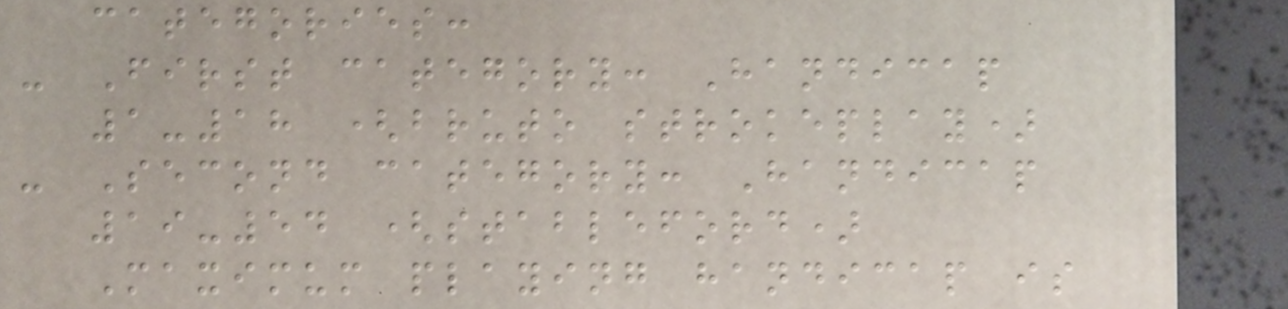categories:
- First category: Handicap
1-18 (bruto strokeplay)
- Second category: Handicap
19-54 (stableford)
Maximum playing handicap is
